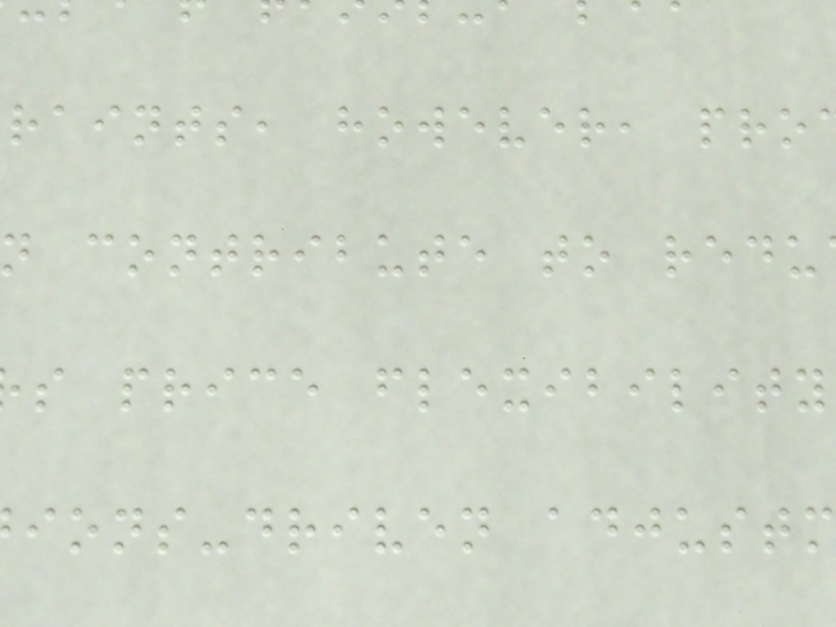raints, however, pro
contribute to redu
s price flexibility
ions-driven adjustm
